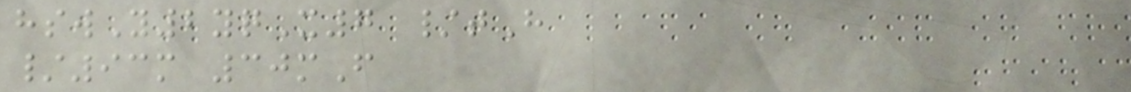hswY2yqX7 /tH
/93m 30mF
